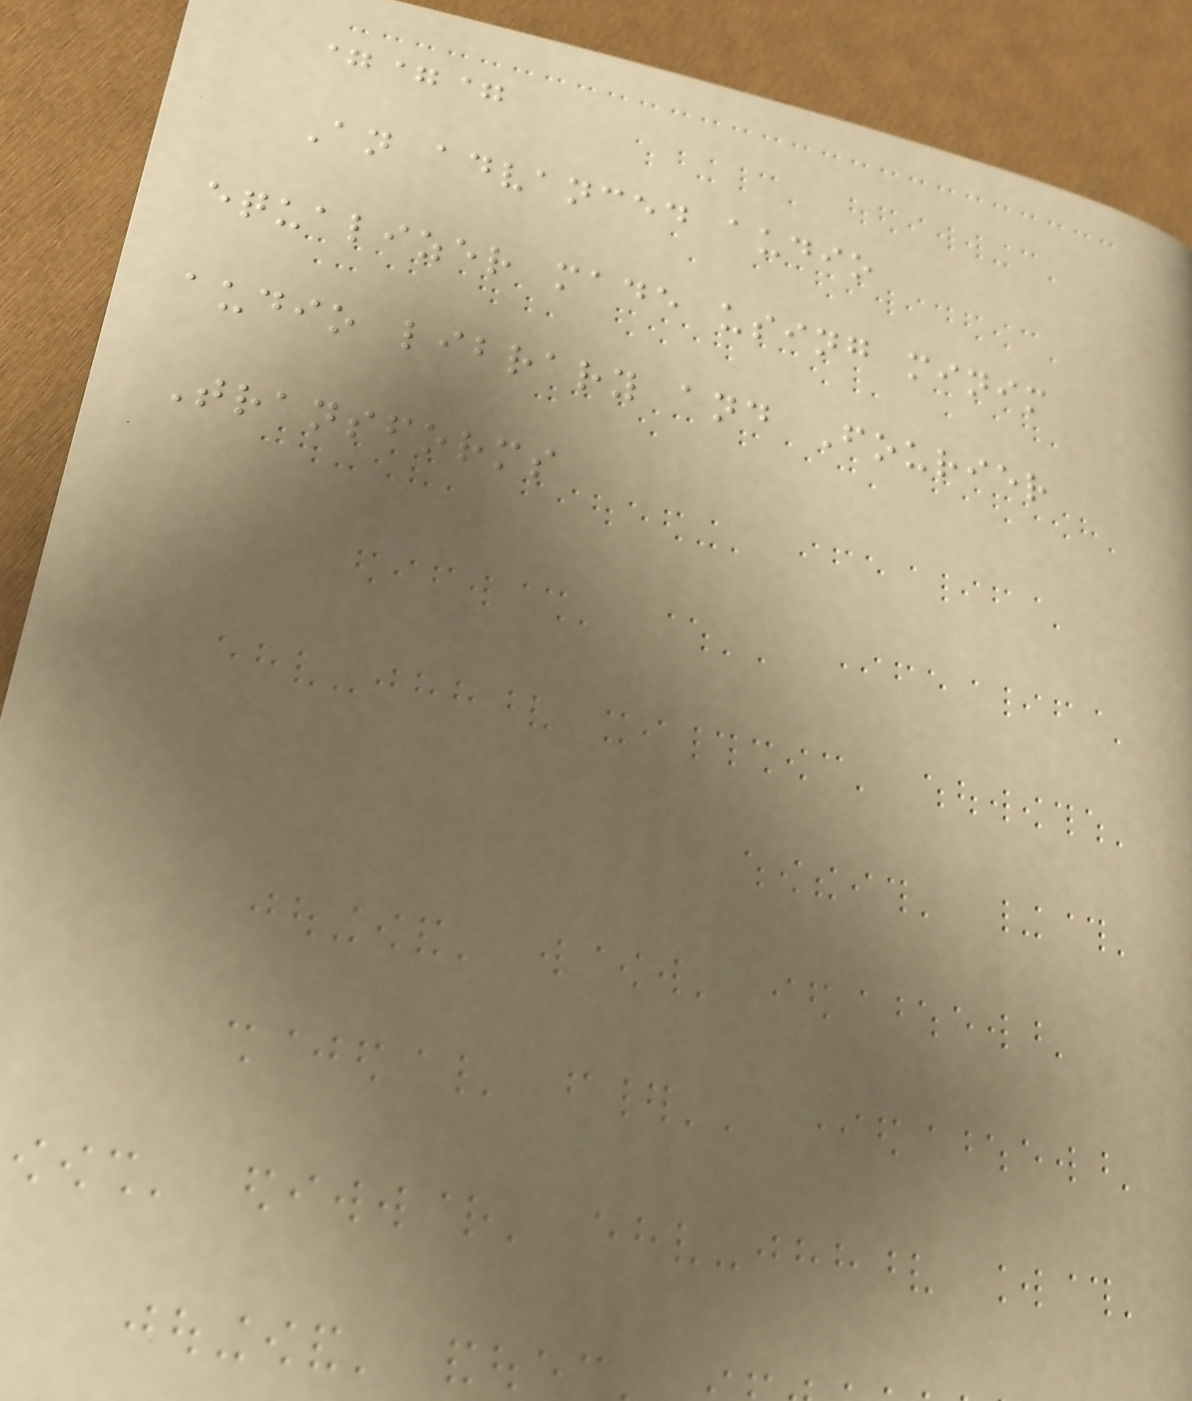===
An advanced audio
equalizer made using minim
audio library and Fourier
Transforms
